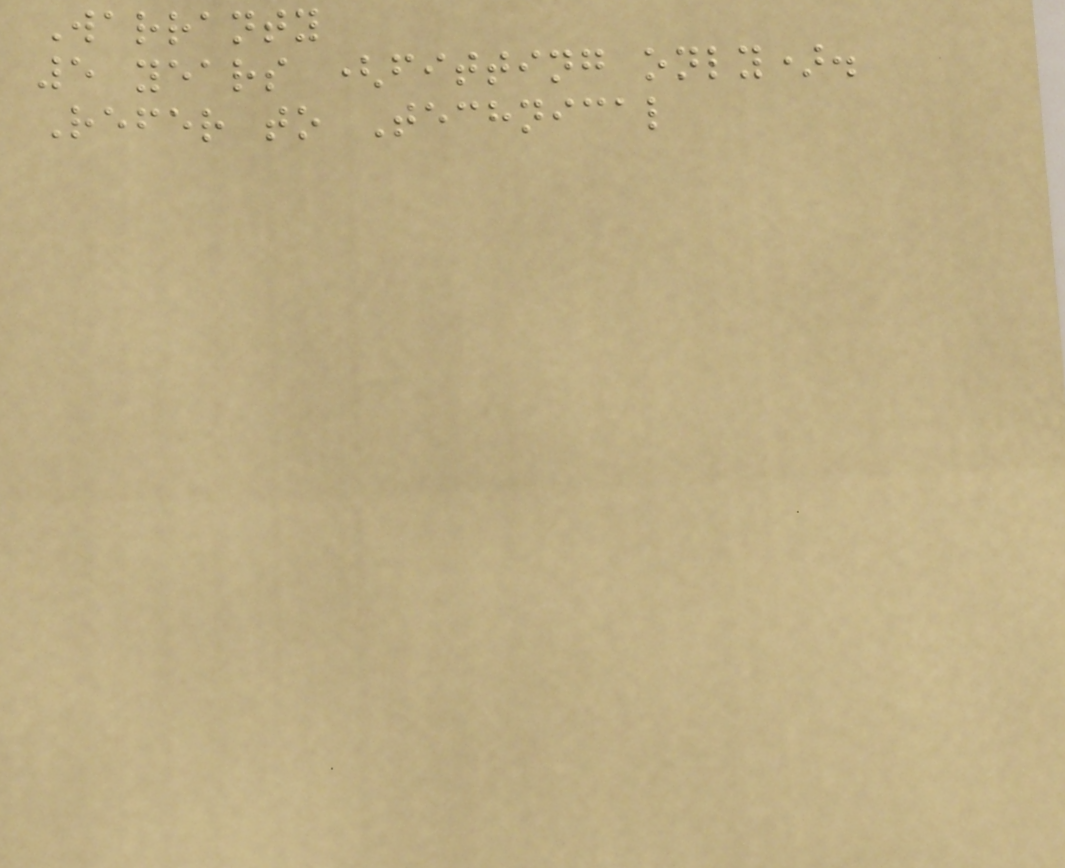Warranty
5 years (fitting only).
Refer to Technical
